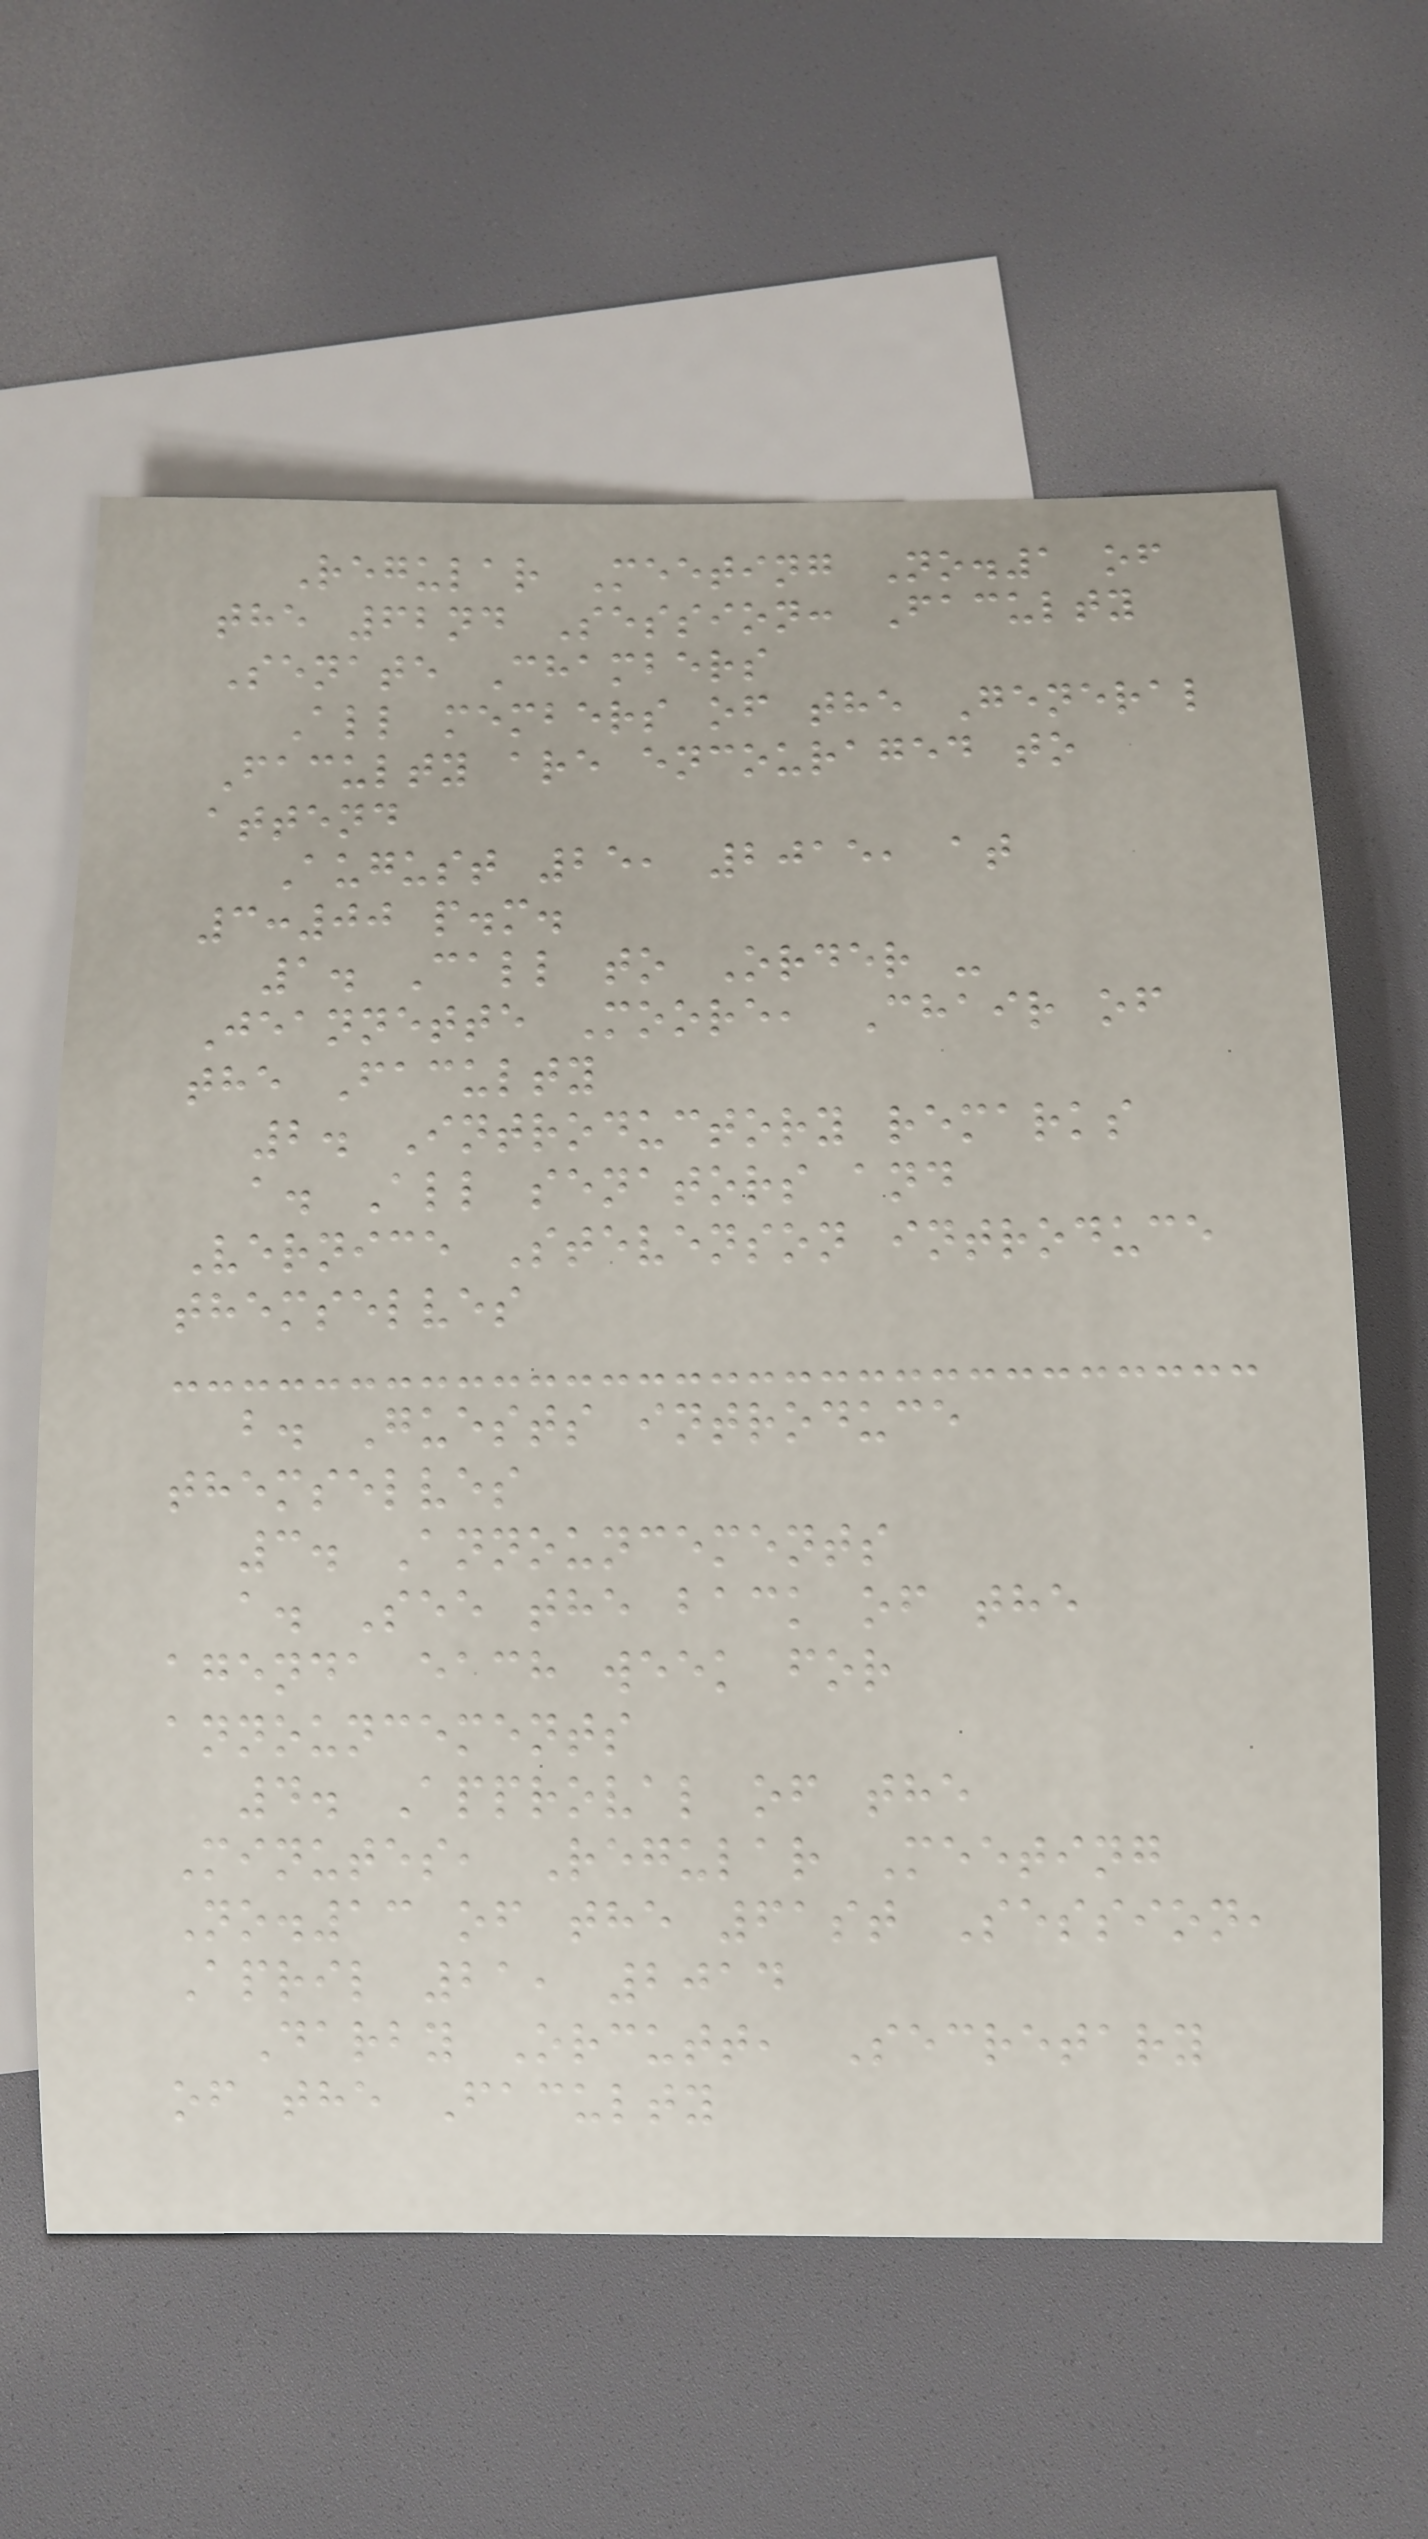Regular Meeting No.1 of
the 62nd Session: Faculty
Senate Chambers
All members of the General
Faculty are encouraged to
attend
August 25, 2015, at
3:00 p.m.
1. Call to Order -
Jeannette Moore, Chair of
the Faculty
2. Introductory remarks
a. All senators and
Vernice Stevenson introduce
themselves
b. Guests introduce
themselves
3. Announcements
a. See the back of the
agenda each week for
announcements
4. Approval of the
Minutes, Regular Meeting
No.13 of the 61st Session,
April 21, 2014
Darby Orcutt, Secretary
of the Faculty
